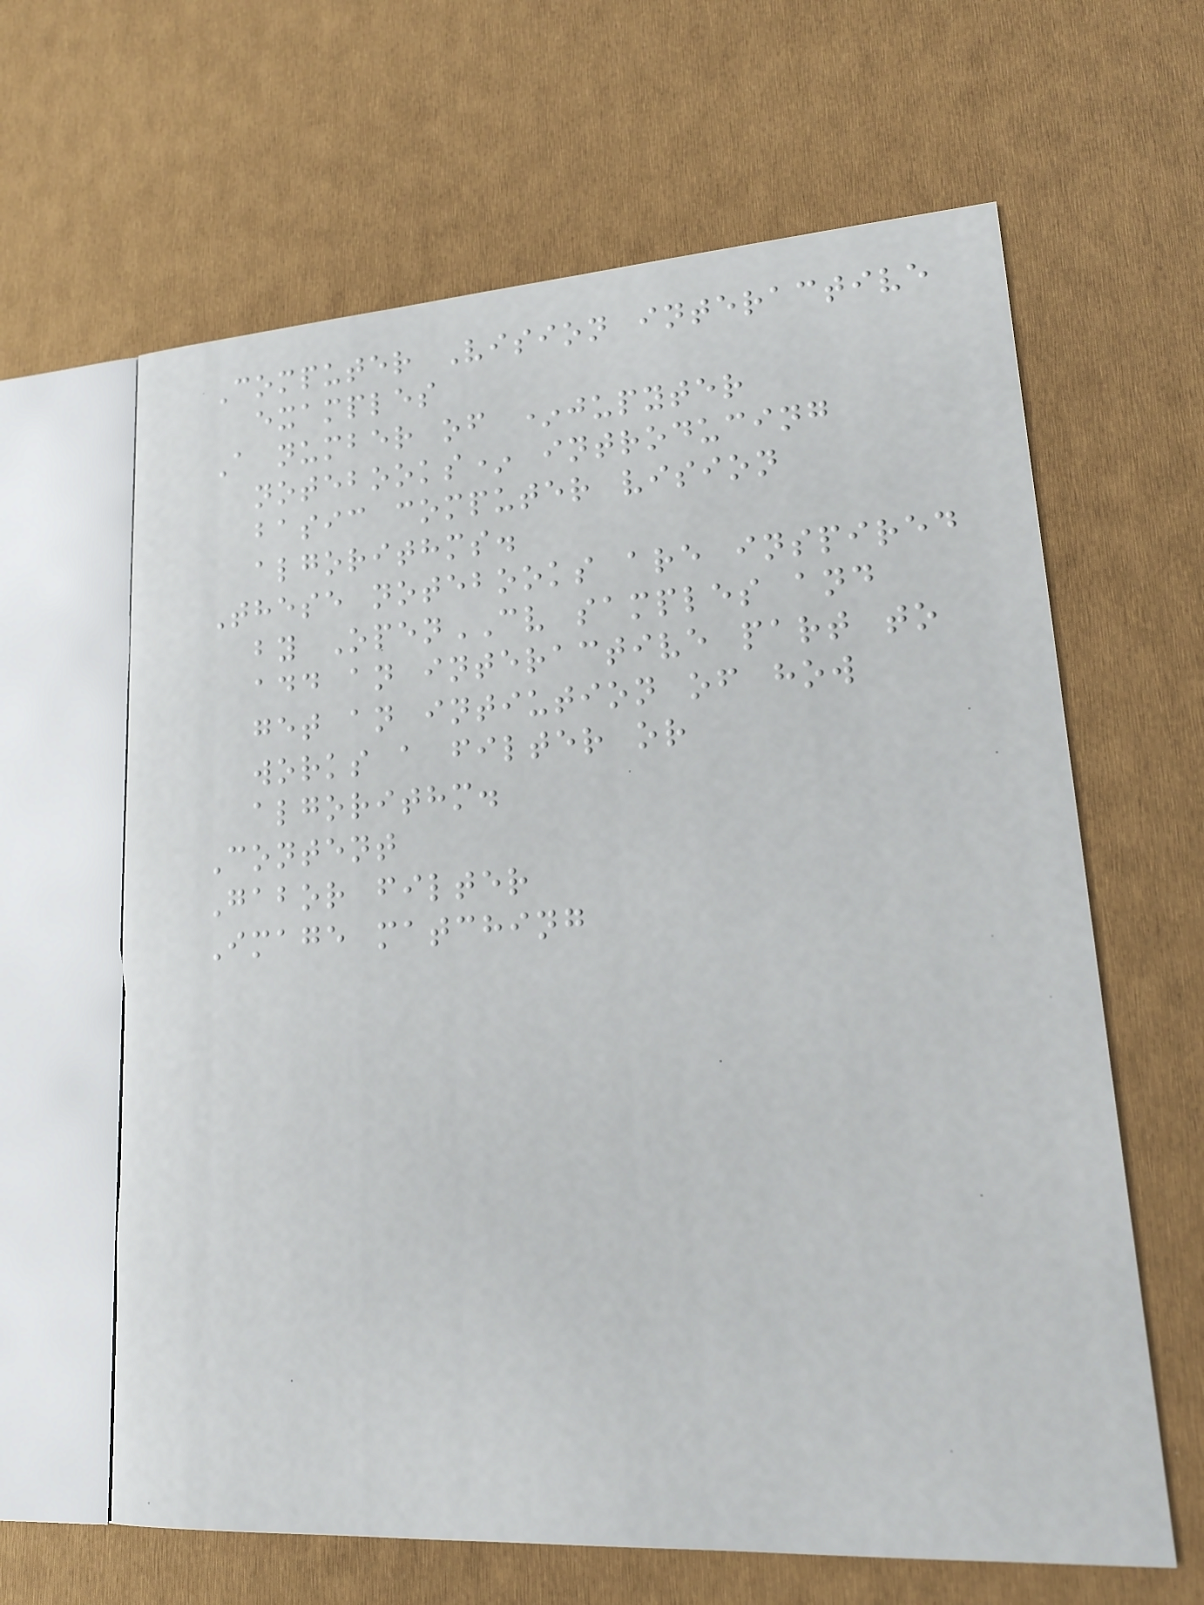Computer Vision interactive
examples
A number of *jupyter
notebooks* introducing
basic computer vision
algorithms.
These notebooks are inspired
by OpenCV samples and
add an interactive part to
get an intiution of how
works a filter or
algorithm.
Content
Gabor filter
Image matching
